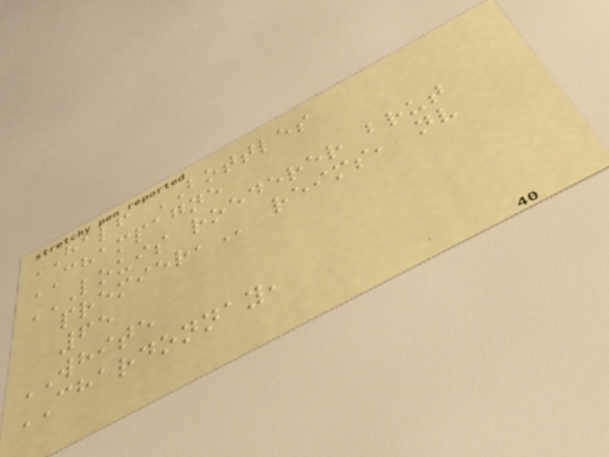HALF BOTTLES
CHAMPAGNE
LOUIS ROEDERER BRUT
PREMIER, reims, nv
65
WHITE
CHARDONNAY,
